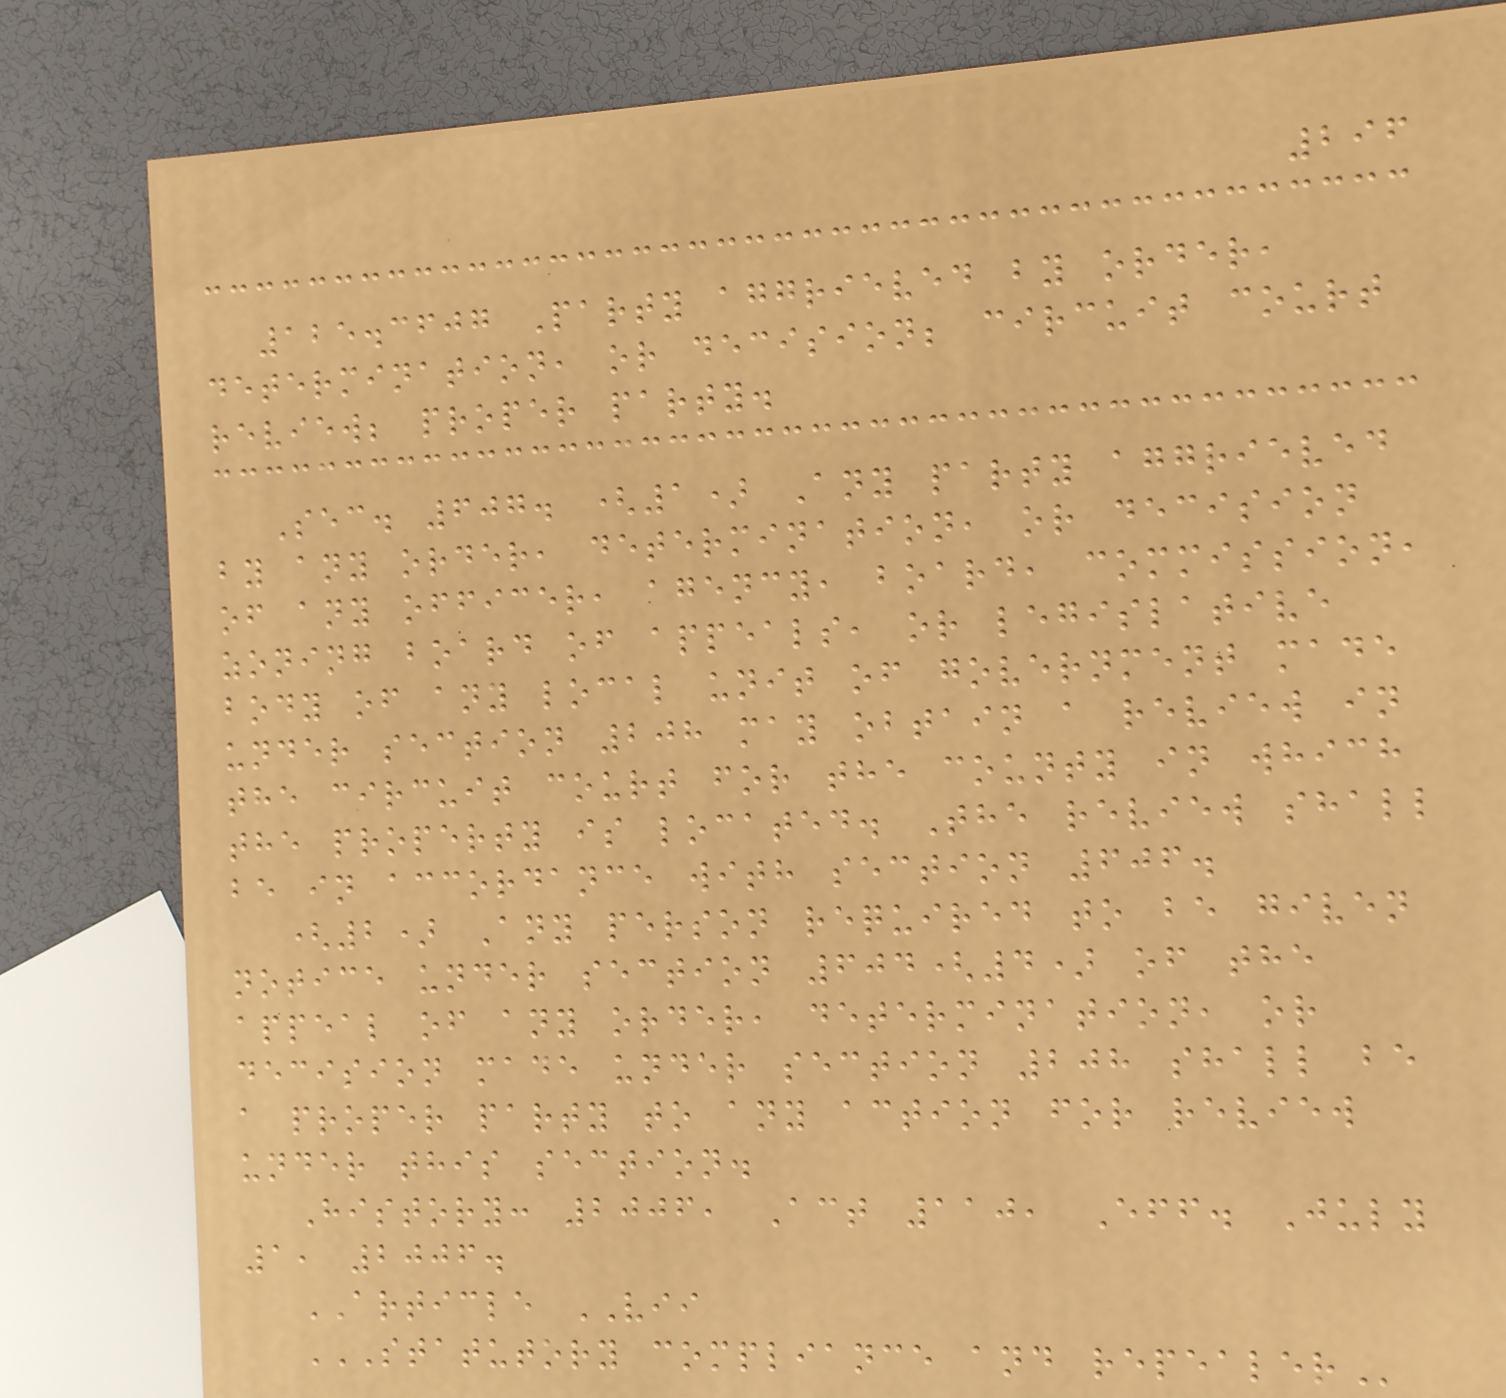296
125.3607 Party aggrieved by order,
determination, or decision; circuit court
review; proper party.
Sec. 607. (1) Any party aggrieved
by any order, determination, or decision
of any officer, agency, board, commission,
zoning board of appeals, or legislative
body of any local unit of government made
under section 208 may obtain a review in
the circuit court for the county in which
the property is located. The review shall
be in accordance with section 606.
(2) Any person required to be given
notice under section 604(4) of the
appeal of any order, determination, or
decision made under section 208 shall be
a proper party to any action for review
under this section.
History: 2006, Act 110, Eff. July
1, 2006.
ARTICLE VII
STATUTORY COMPLIANCE AND REPEALER
